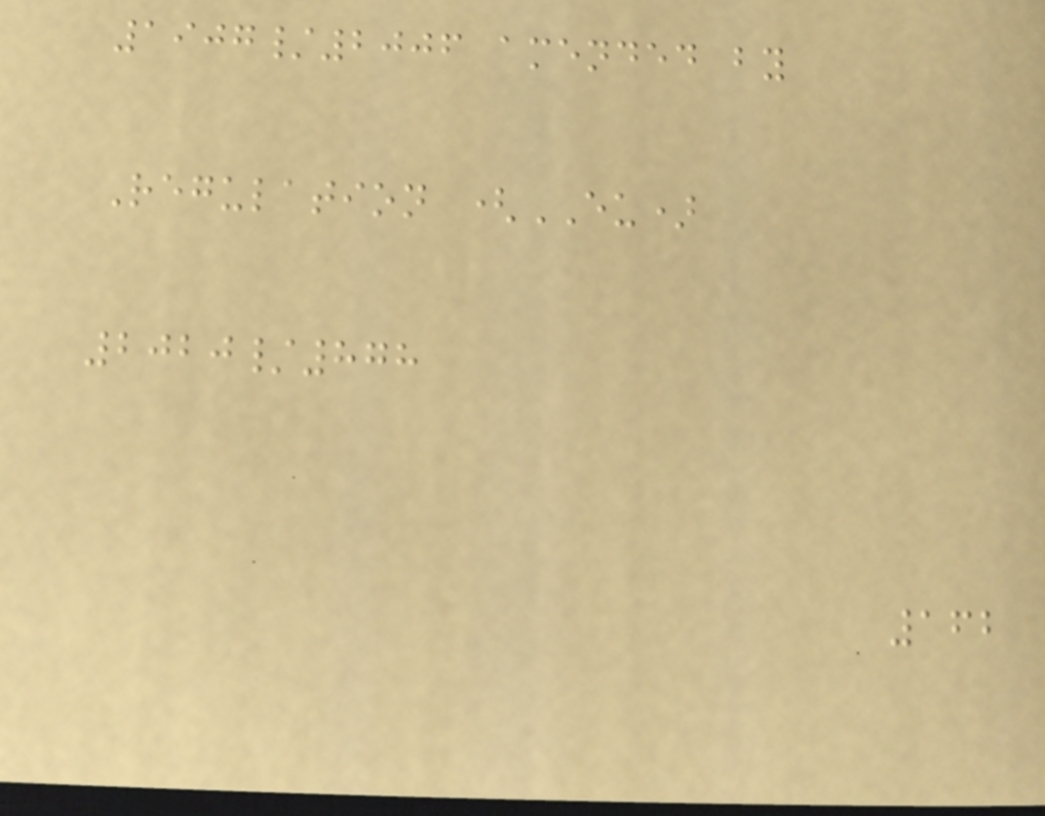1907/2006 amended by
Regulation (EU)
2020/878
162
